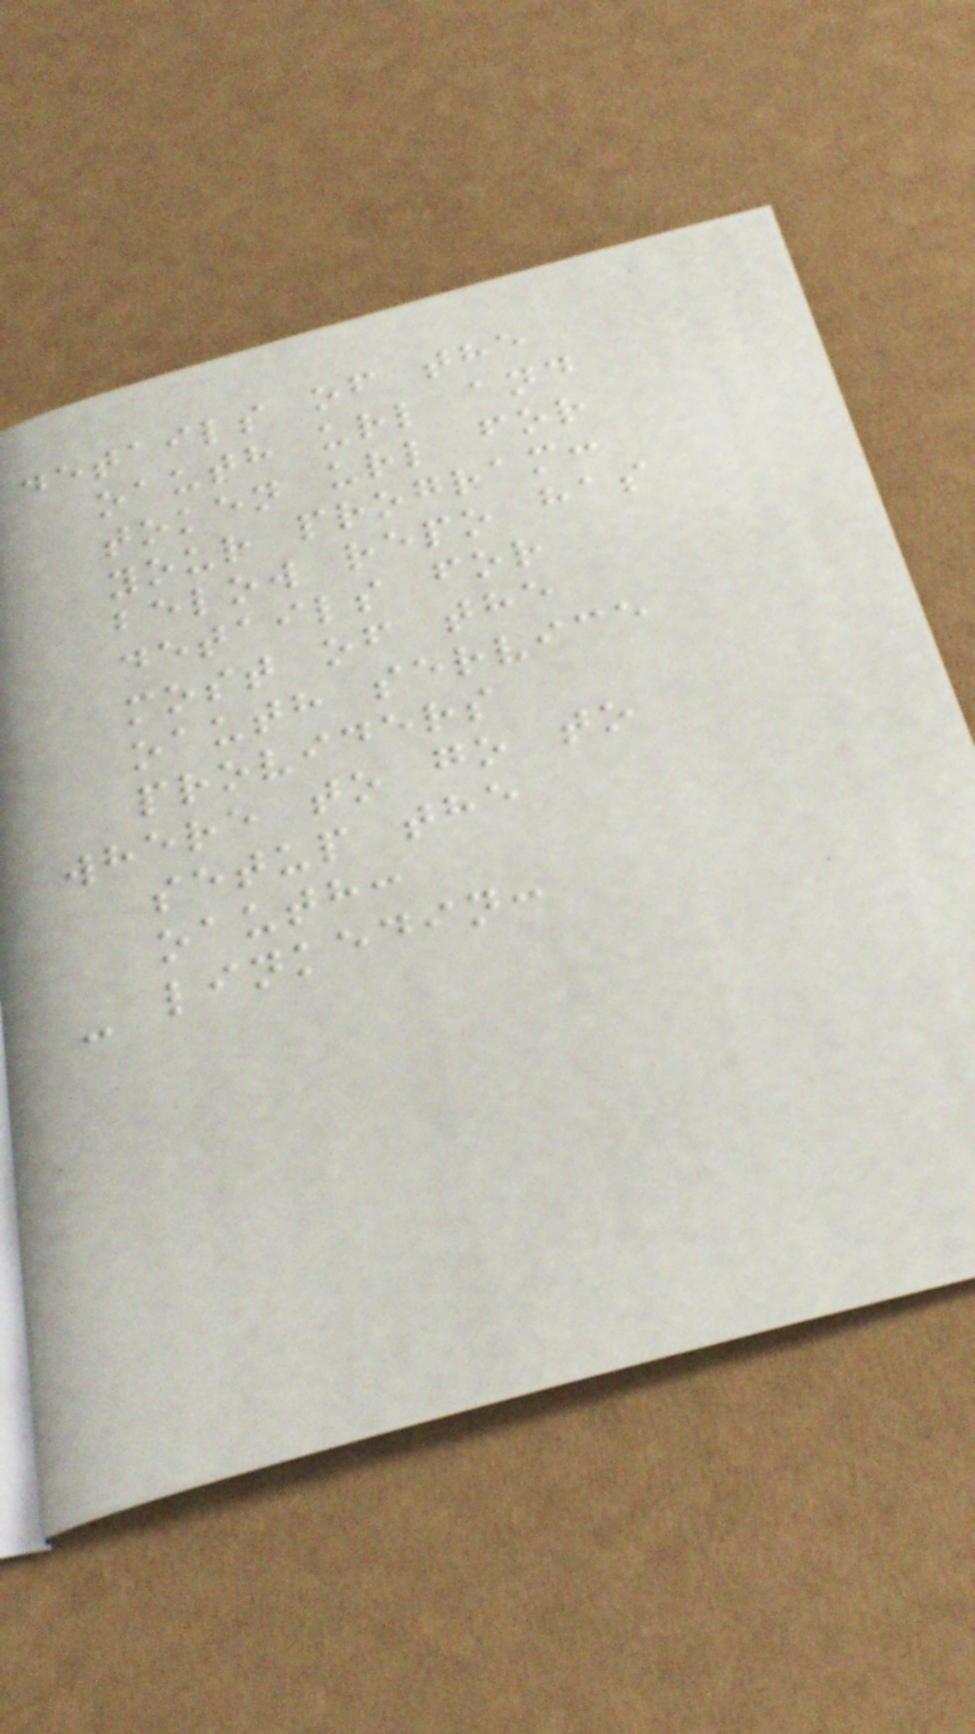details of the
oauth url and
token url for
your program:
below repo has
details for
most of the
oauth service
providers
where to go to
setup the
oauth:
- linkedin:
